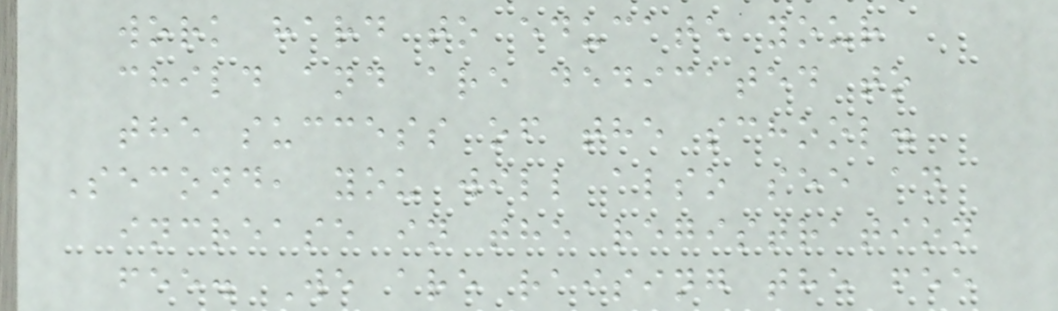work hard to educate your
child and are dedicated to
the success of the school.
Second, you will also see an
increase in the registration
fee. We are raising the fee
